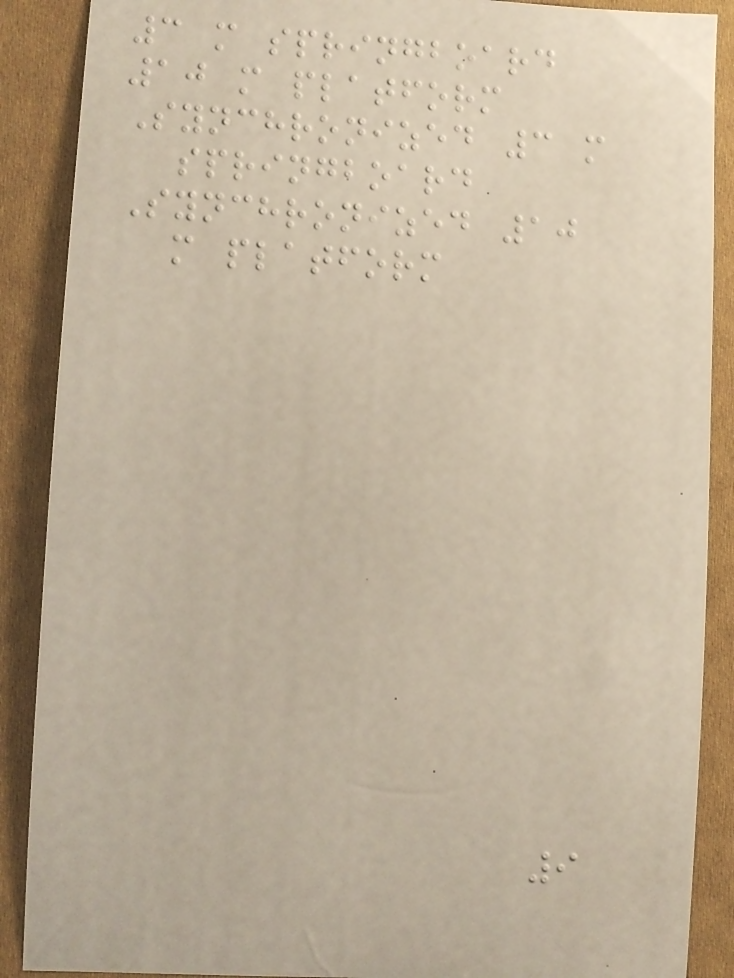3 m springboard
10 m platform
Synchronized 3 m
springboard
Synchronized 10
m platform
9
